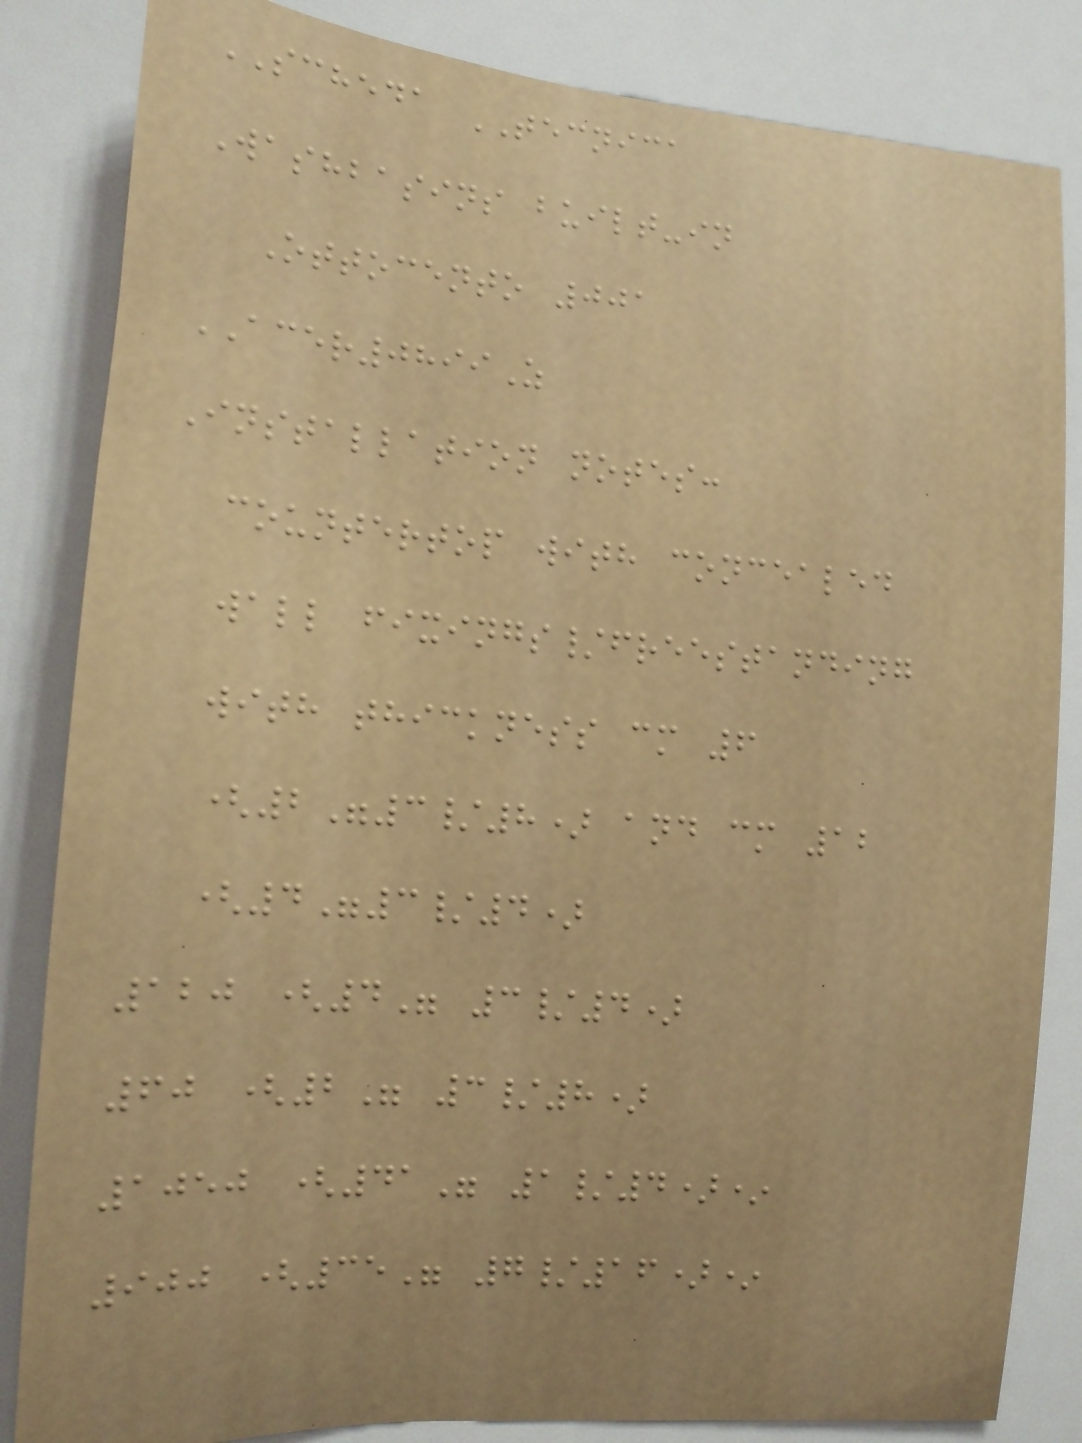SCHEDA TECNICA
Washbasins built-in
Ottocento 001
ACER0899Z
Installation notes:
countertop with concealed
wall fixings/freestanding
with thickness cm 6
(2"3/8) and cm 12
(4"3/4)
120 (4" 3/4)
60 (2" 3/8)
1050 (41" 1/4)*
900 (35" 7/16)*
